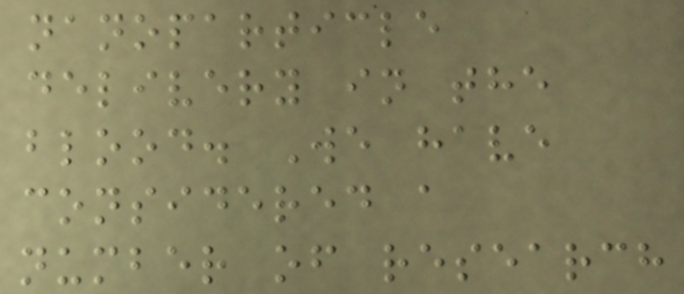nanoparticle
delivery in the
blood. We have
considered a
number of research
